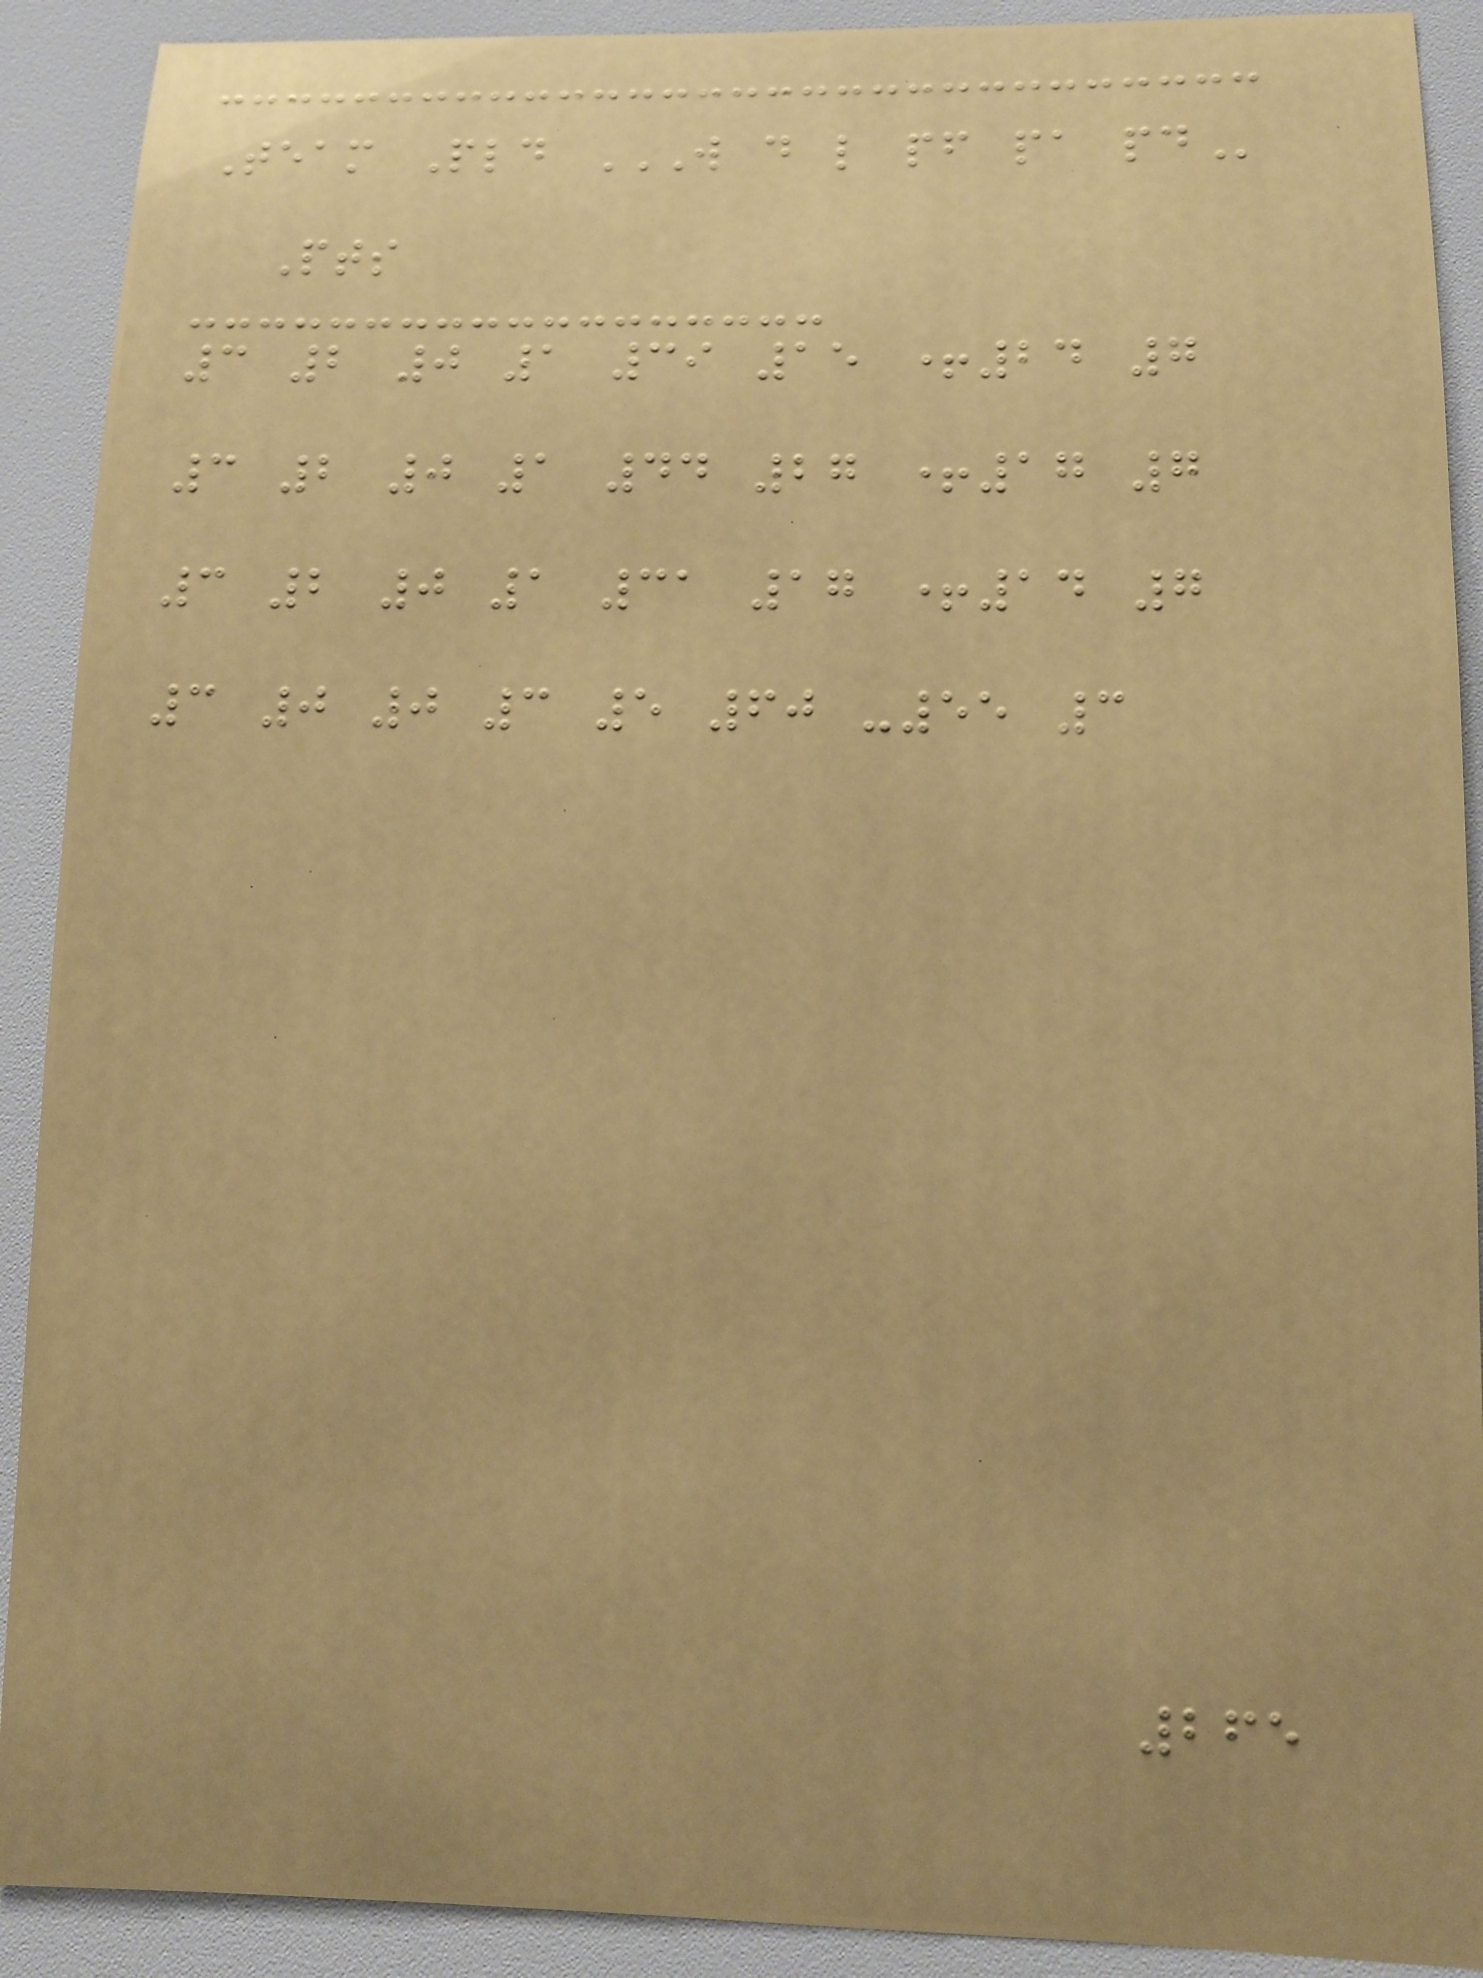Team Pld W D L PF PA PD
Pts
3 2 0 1 39 15 +24 7
3 2 0 1 44 27 +17 7
3 2 0 1 31 17 +14 7
3 0 0 3 5 60 -55 3
265
